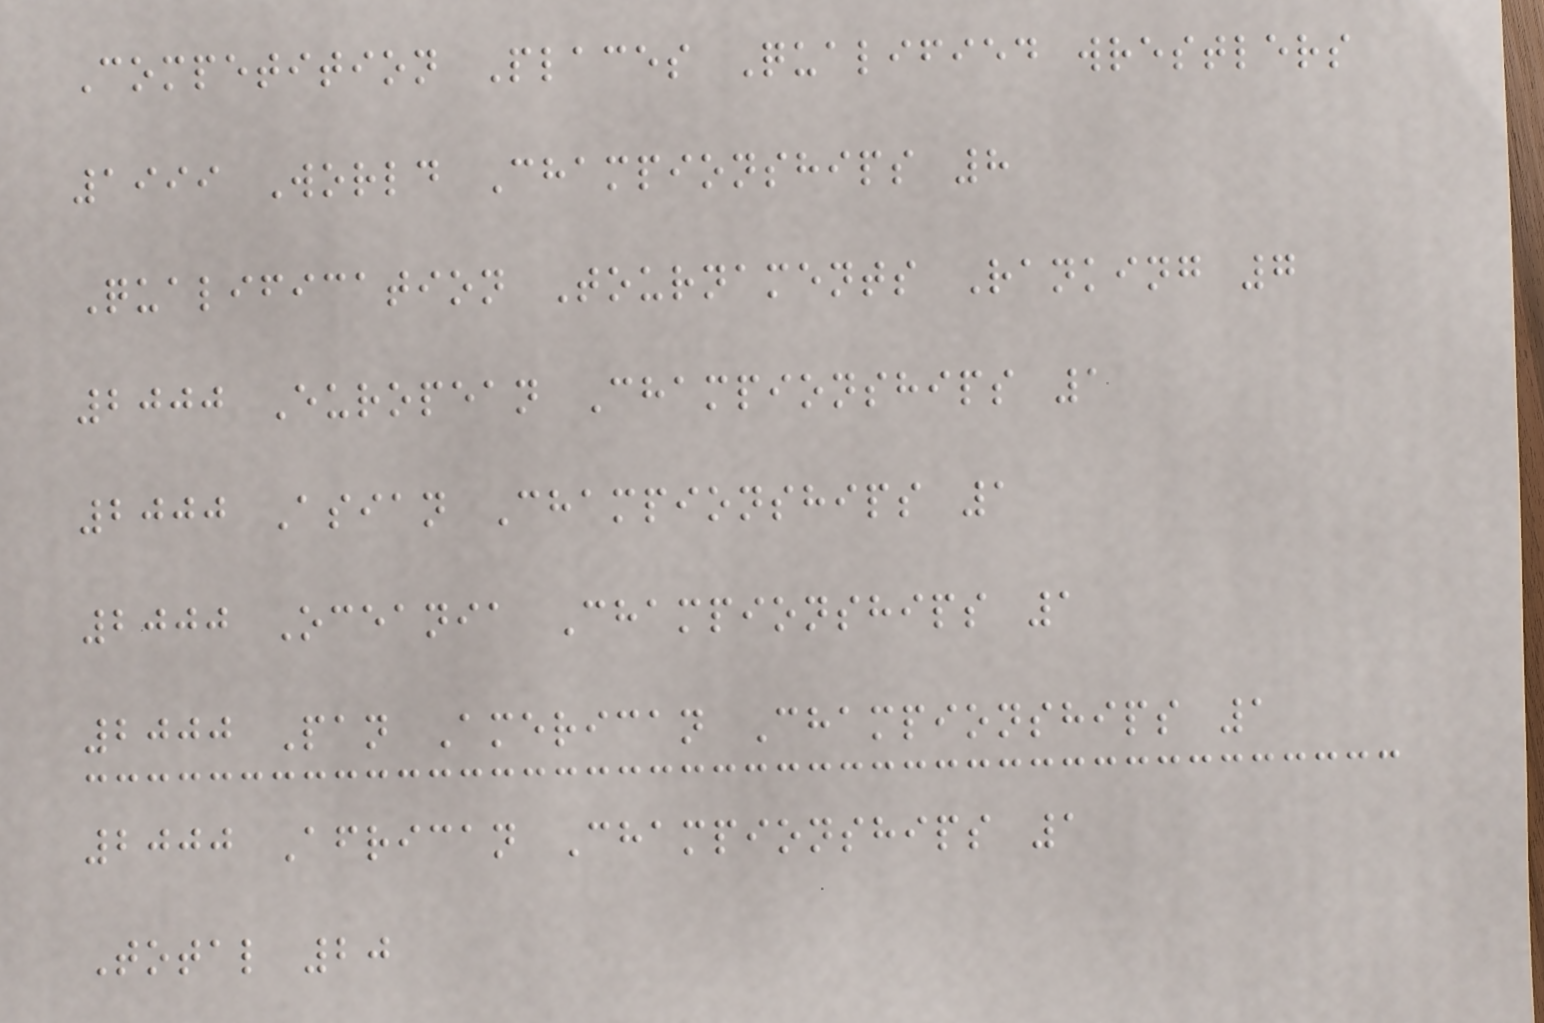Competition Places Qualified wrestlers
1999 World Championships 8
Qualification Tournaments Ranking 7
2000 European Championships 1
2000 Asian Championships 1
2000 Oceania Championships 1
2000 Pan American Championships 1
2000 African Championships 1
Total 20
